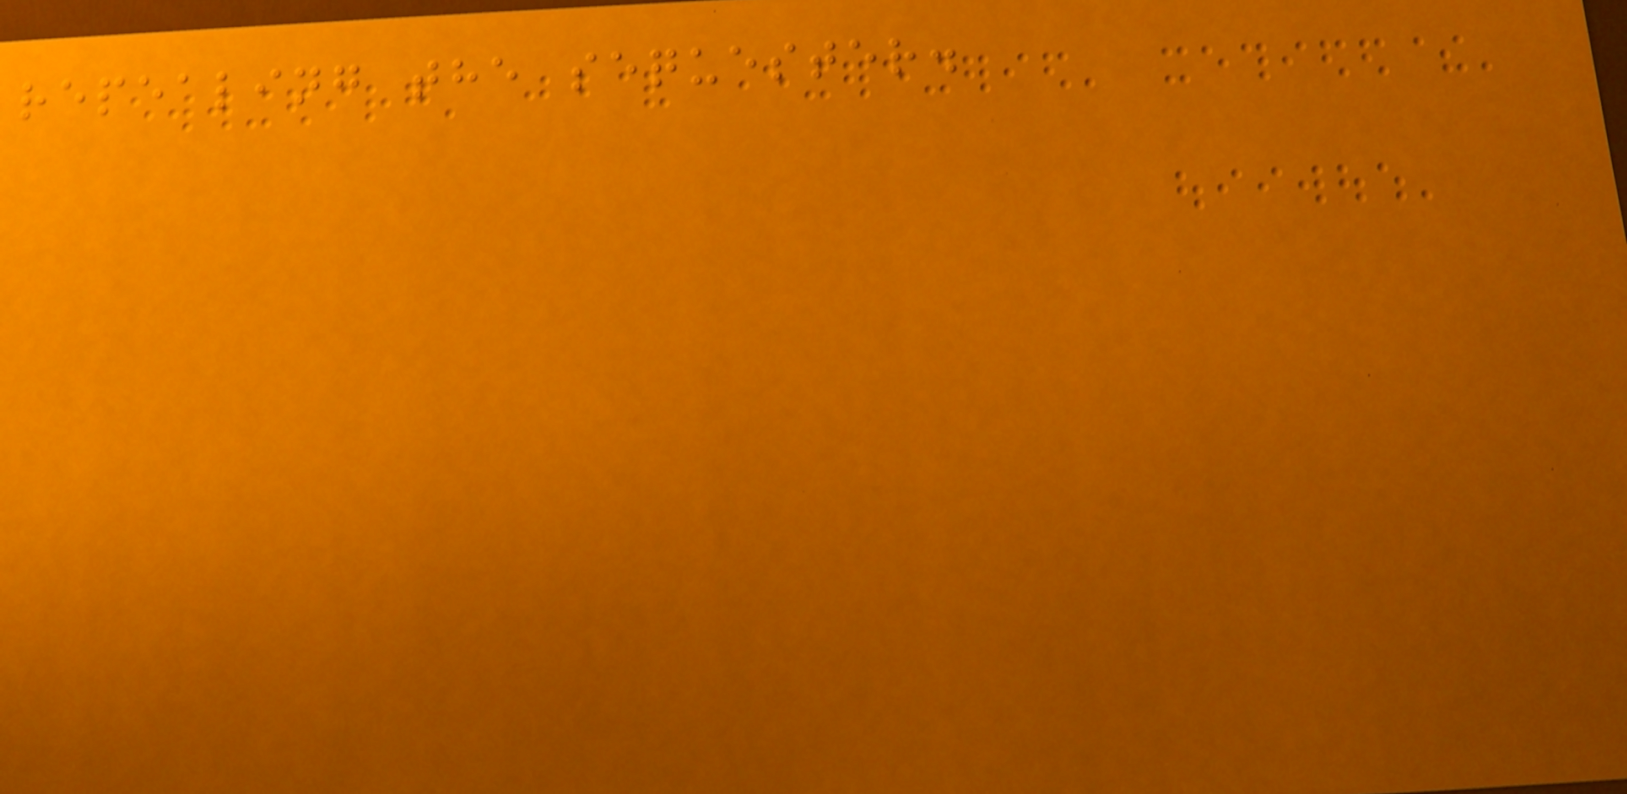repealing the sequester.
